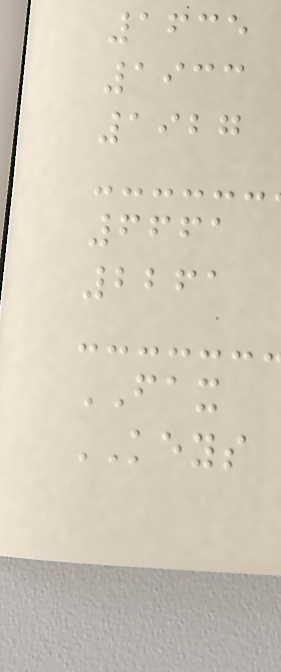1635
1933
1927
6661
2261
FAX
KEYS
